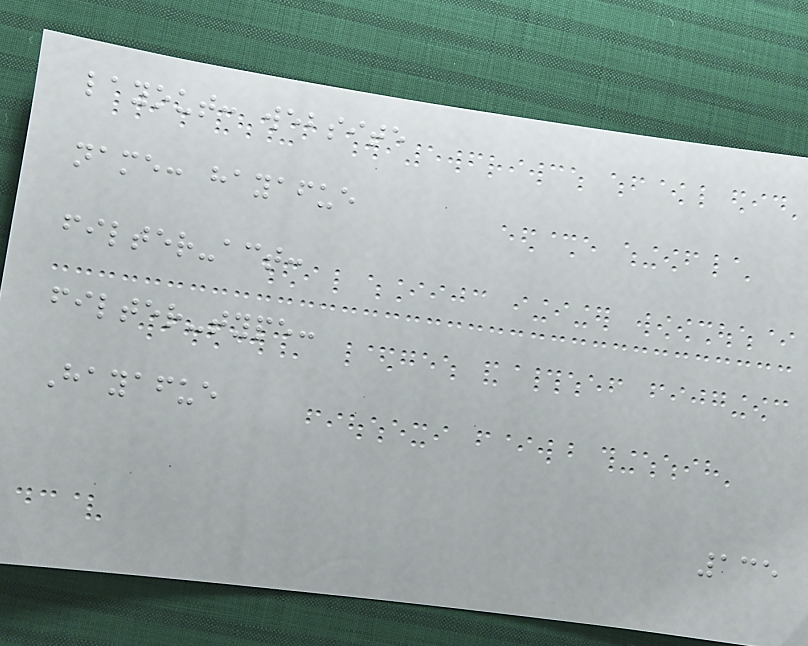layout: website
name: hayafue
filter-act:
filter-type:
Hayafue
135
